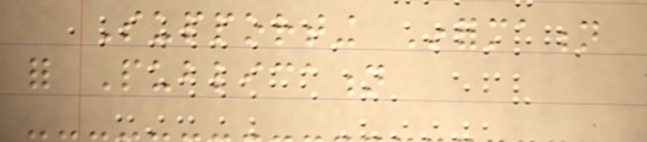Supporting Information
for Publication
